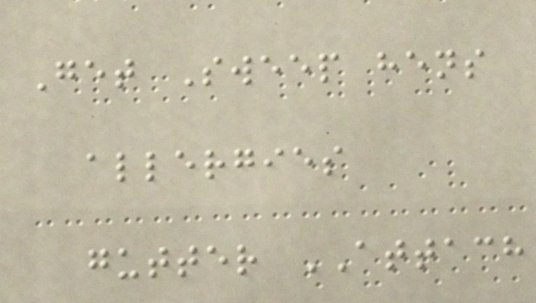Get Sweep hens
allergies
gutter ATTACH
